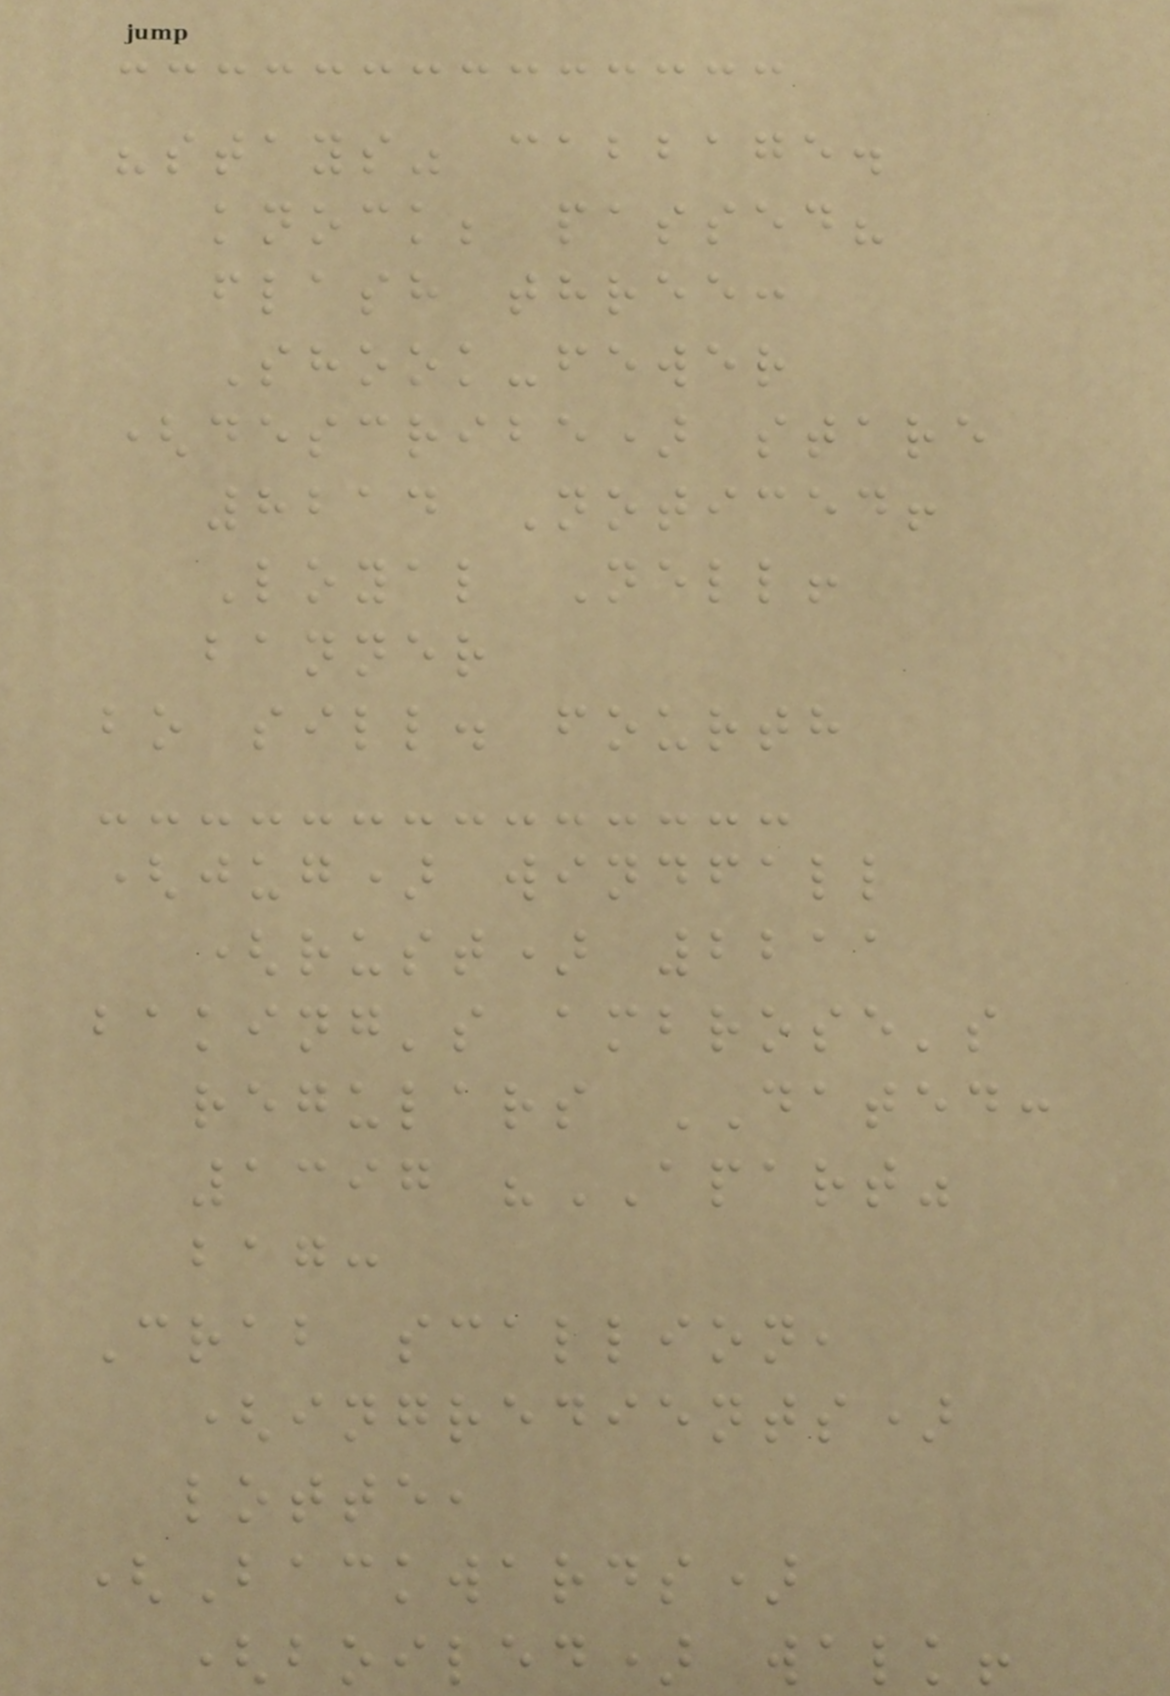"stays" cabbage.
knock; passed?
flash three:
Shook-fewer
(describe) stare
8214 Noticed!
Loyal Nell!
banner
bo sill. fourth
(jug) windfall
(rust) 2211
baking's ambrose's
regulars DATED:
1397 "APART"
bag:
Crab scallion,
(ingredients)
lotte,
(Backwards)
(boiled) walk!
